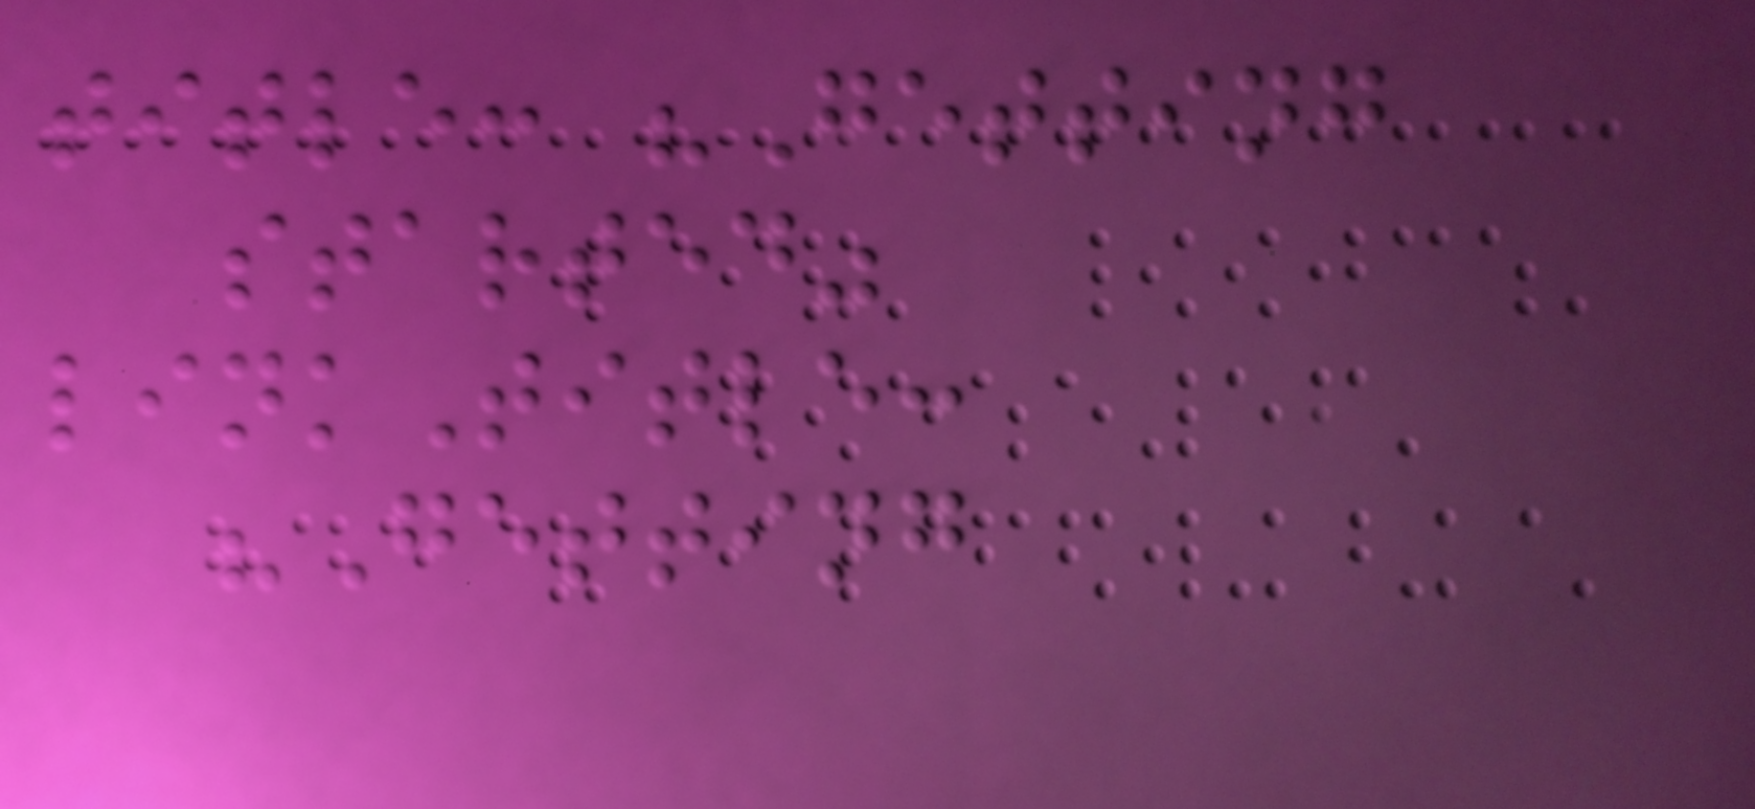title: "Getting
started"
linkTitle:
"Getting
